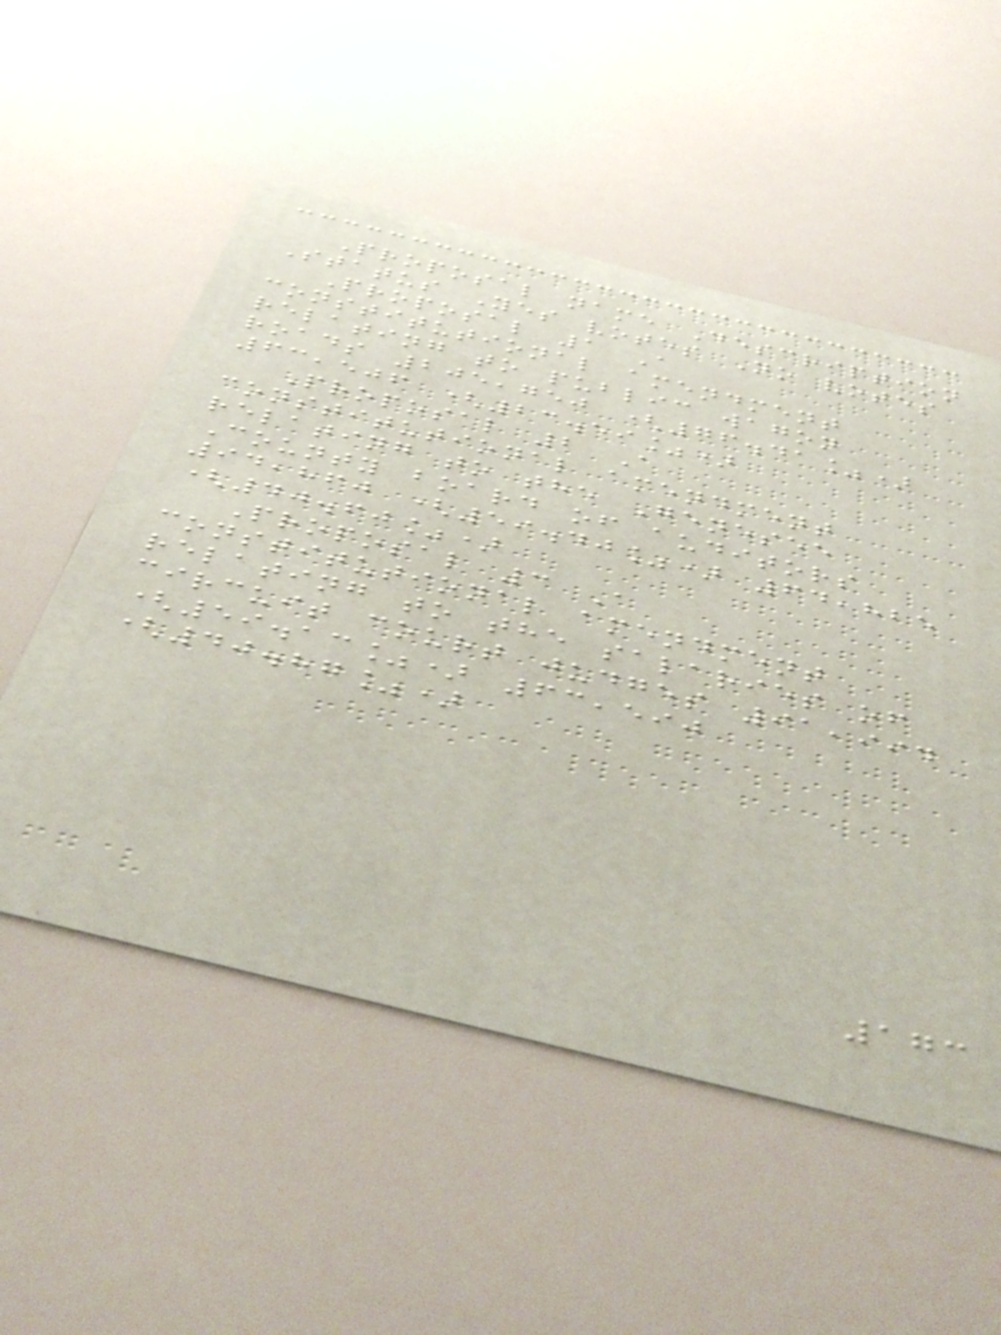Proposal name Description
Status Yes votes No votes
Proposal 1 A
constitutional amendment
relating to public wagon
roads 205,750 (76.41%)
63,506 (23.59%)
Proposal 2 A
constitutional amendment
relating to the Genesee
County board of auditors
94,860 (59.40%) 64,825
(40.60%)
Proposal 3 A
constitutional amendment
relating to the salaries of
circuit court judges 91,994
(59.13%) 63,590
(40.87%)
173
